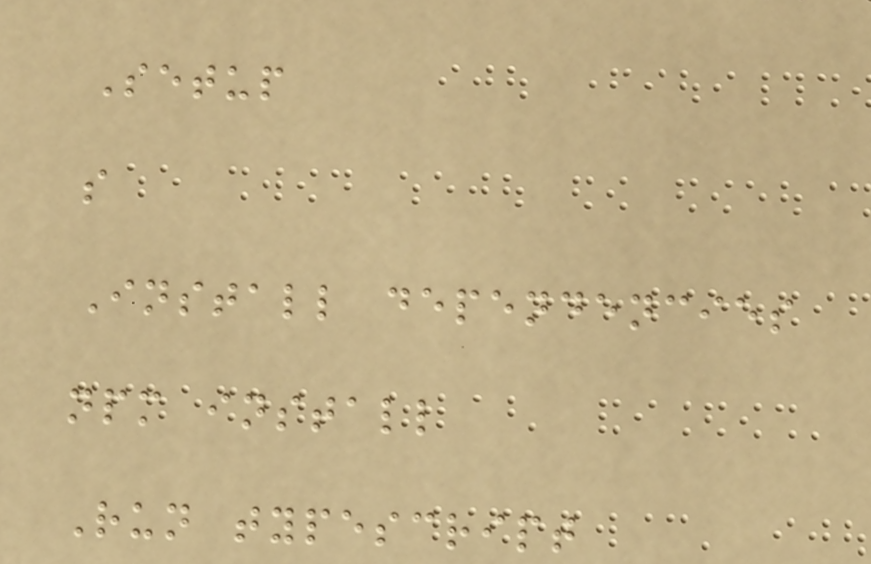Setup
s
Install dependencies
npm install
Run typescript
